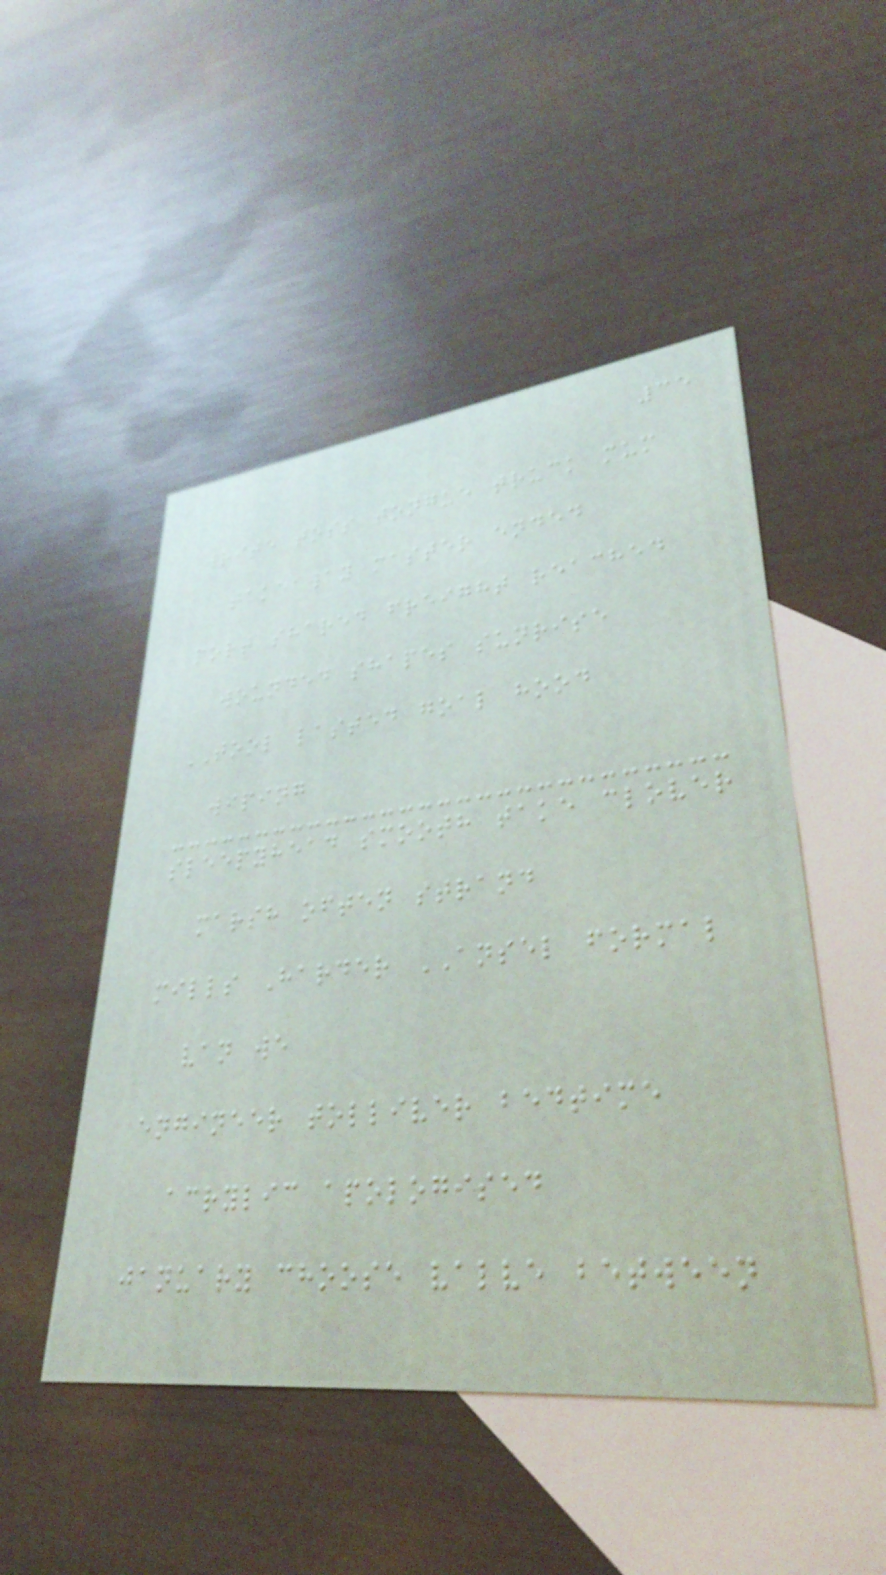35
write toss tongue truck mum
takeaway master ended
port shared freight reached
wounded shapes sunrise
TOOL lasted goal hood
wiping
sleepyhead smooth take clover
marsh often strand
mills Harder ANSEL formal
van we
engineer tolliver bedtime
acrylic apologised
january choose valve between
